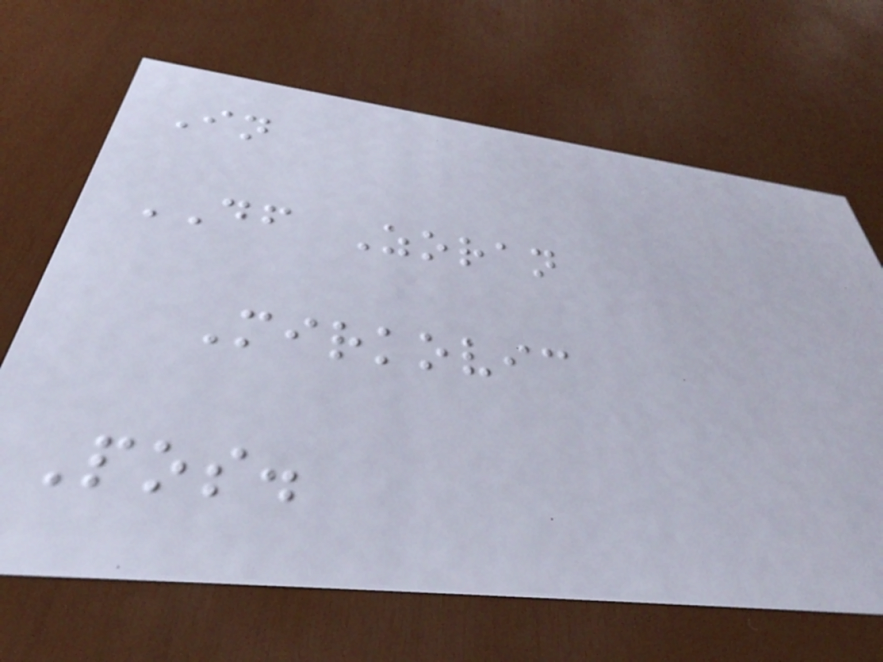In
DF Zoran
Mirkovic
Pos.
